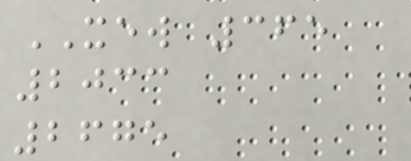XEW 365
2033
2675
